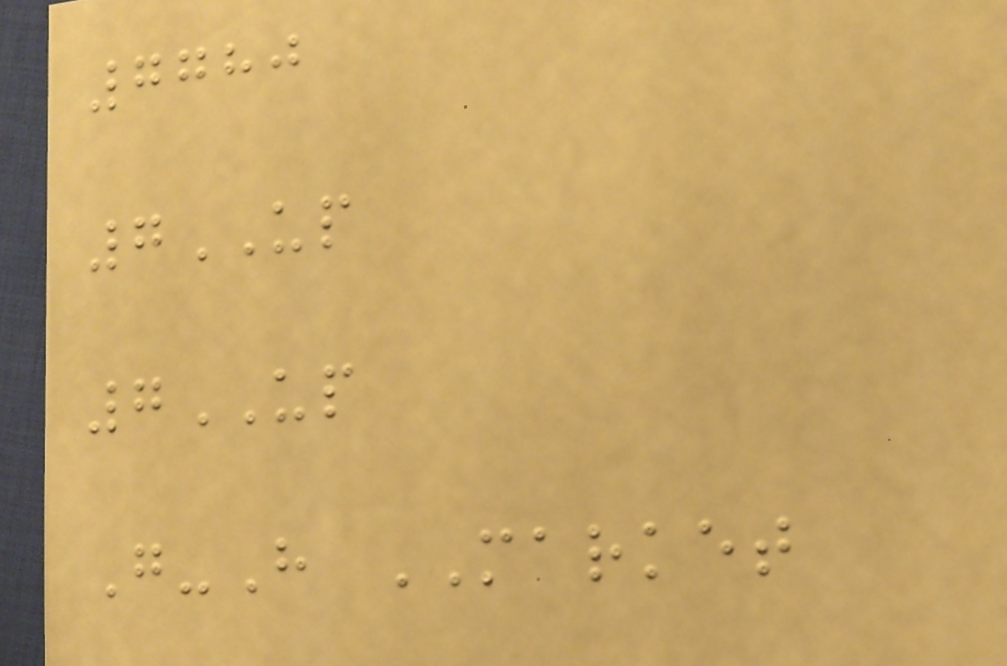7780
7UP
7UP
G-H MARKET
